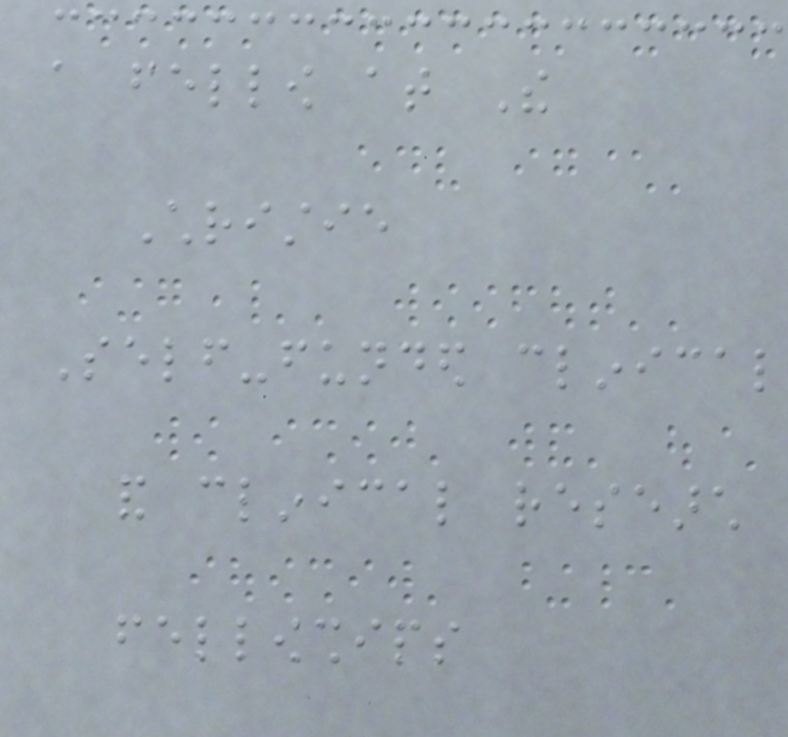a fellow at The
Christie
Self-funded clinical
and clinical research
fellowships
